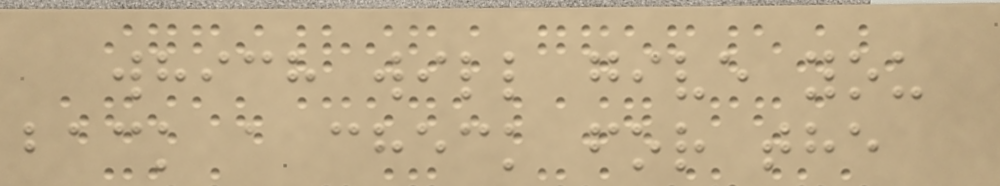which will give you
back a check for the
